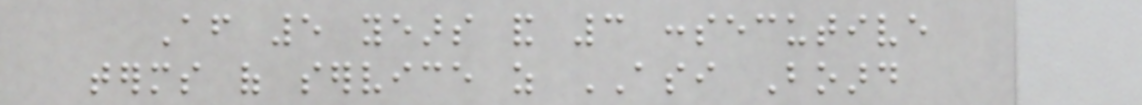After 5 years and 3 consecutive
terms of service as ASI Board
